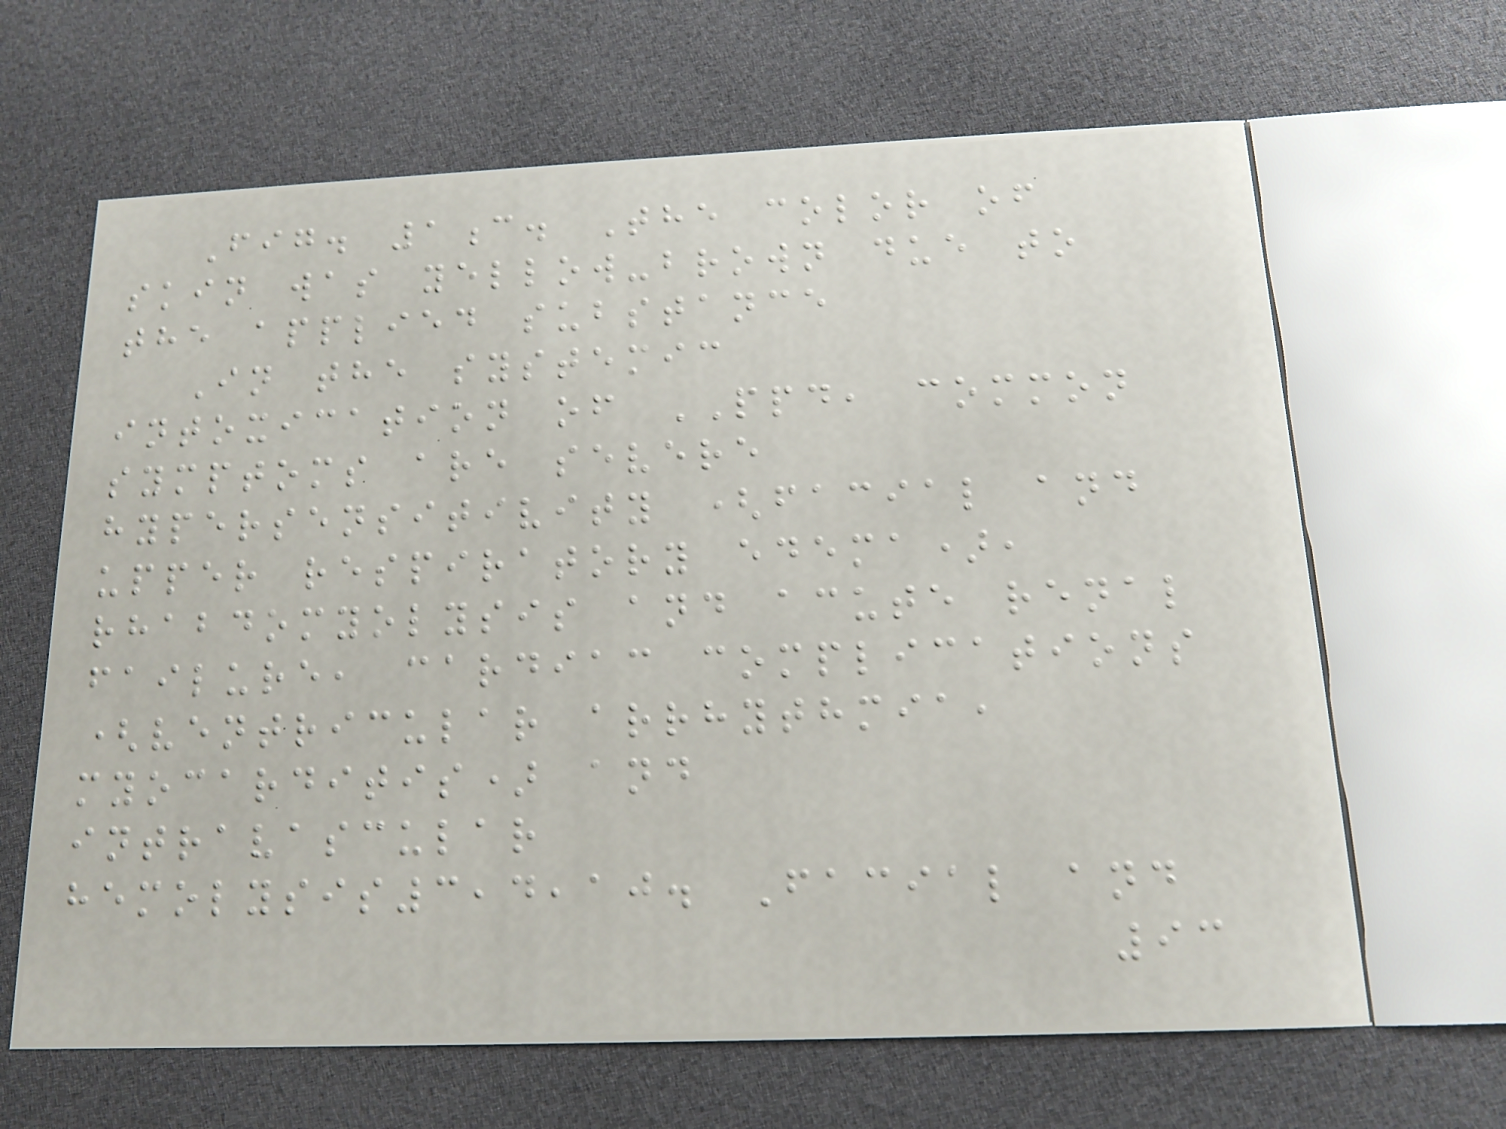Fig. 1c. The color of
skin was yellow-brown due to
the applied substance
In the systemic
intoxication of PPD, common
symptoms are severe
hypersensitivity (facial and
upper respiratory edema),
rhabdomyolysis and acute renal
failure, cardiac complications
(ventricular arrhythmia,
myocarditis) and
intravascular
hemolysis3,4,10. Facial and
93
